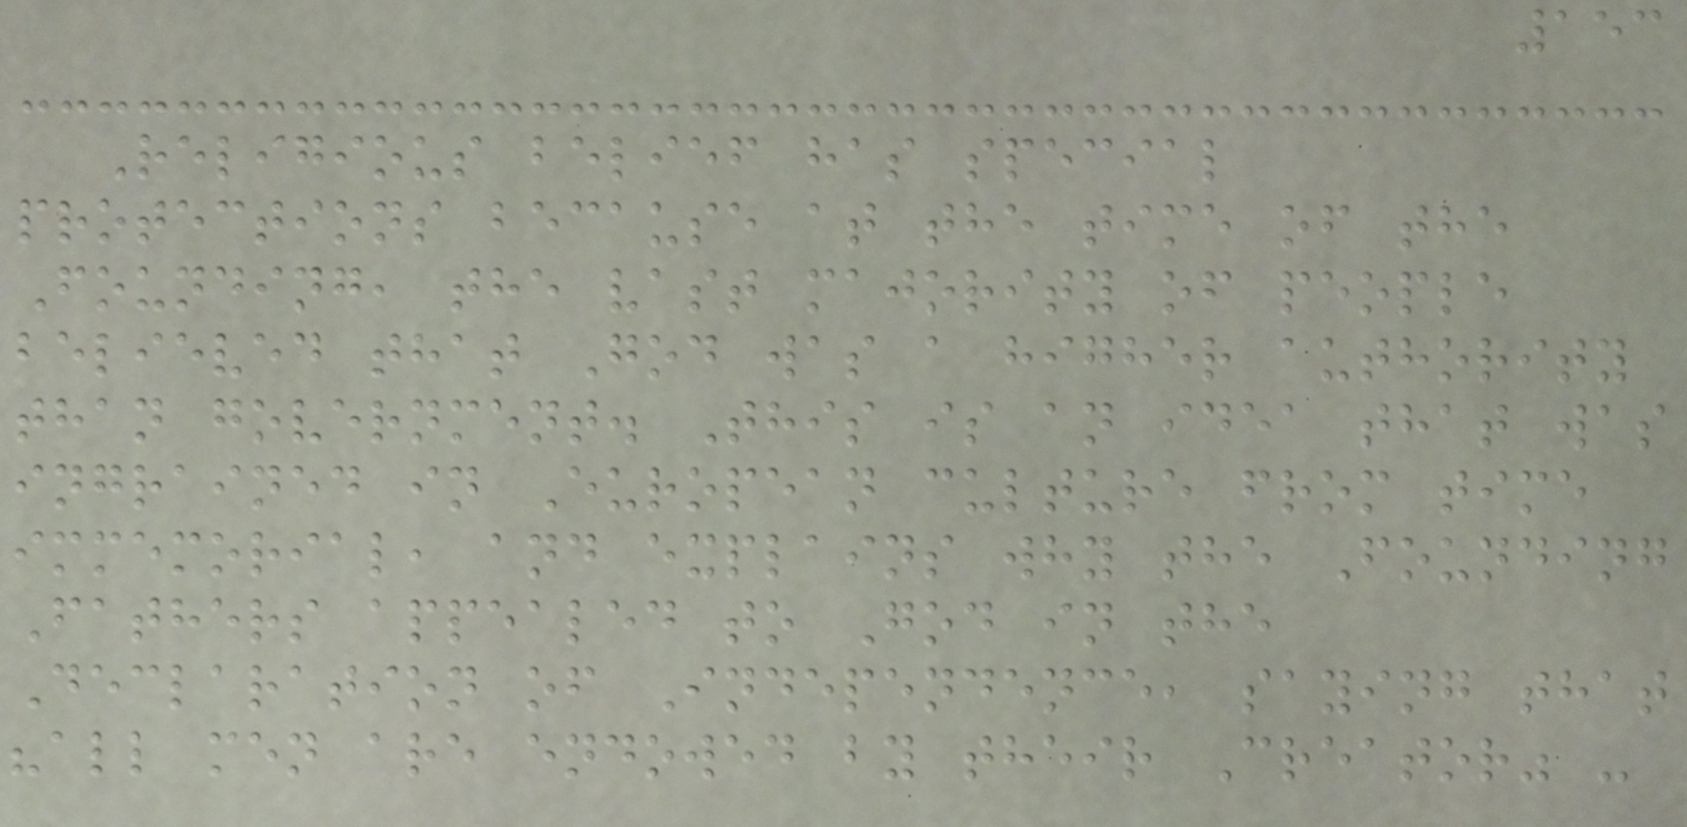153
Religious belief has special
protections because at the time of the
Founding, the vast majority of people
believed that God was a higher authority
than government. This is an idea that was
ingrained in European culture from time
immemorial, and explains why the Founding
Fathers appealed to God in the
Declaration of Independence, saying that
"all men are endowed by their Creator" -
